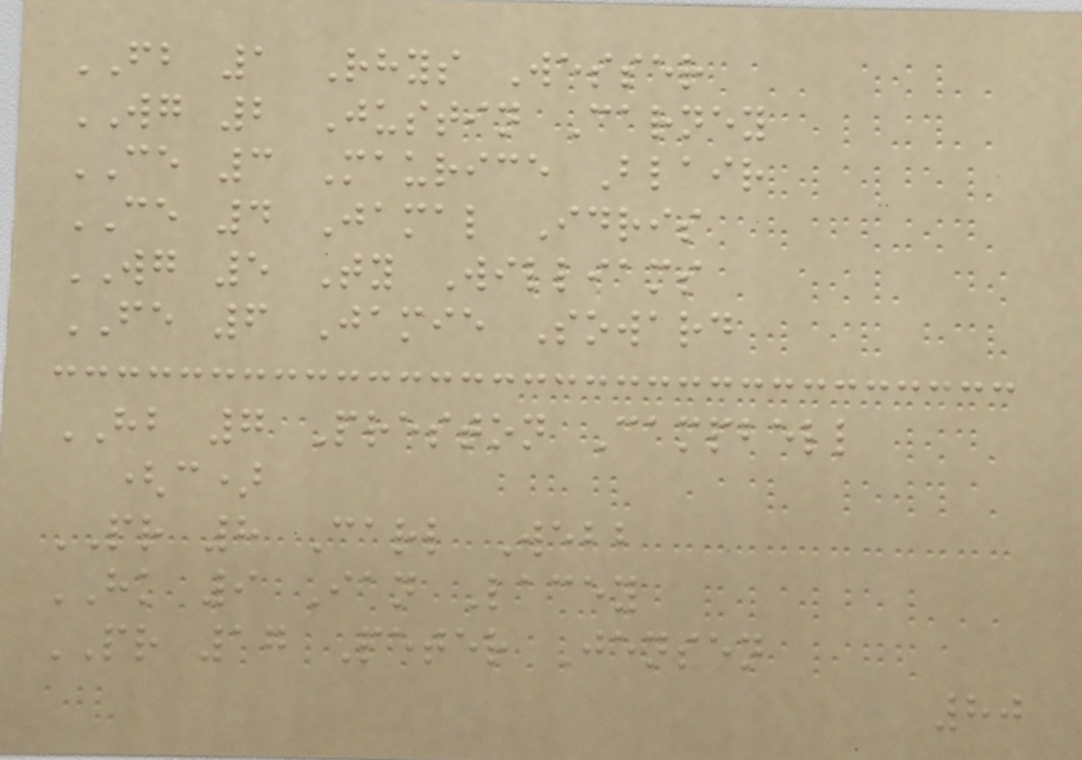FB 1 Rhys Wesser
WG 2 Justin Carney
CE 3 Maurice Blair
CE 4 Jamal Idris
WG 5 Ty Williams
FE 6 Jamie Soward
HB 7 Preston Campbell
(c)
PR 8 Carl Webb
HK 9 Ian Lacey
PR 17 Peter Jensen
80
